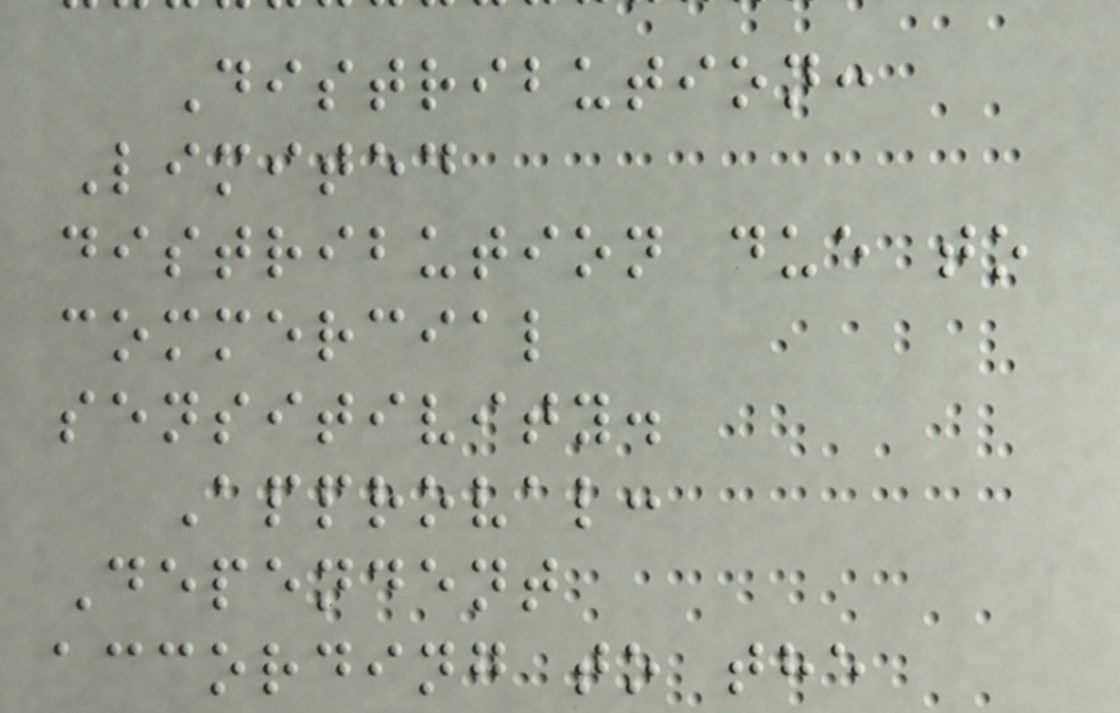Distribution:
Limited
distribution due to
commercial
sensitivity.
Approval:
Dependent
according to the
